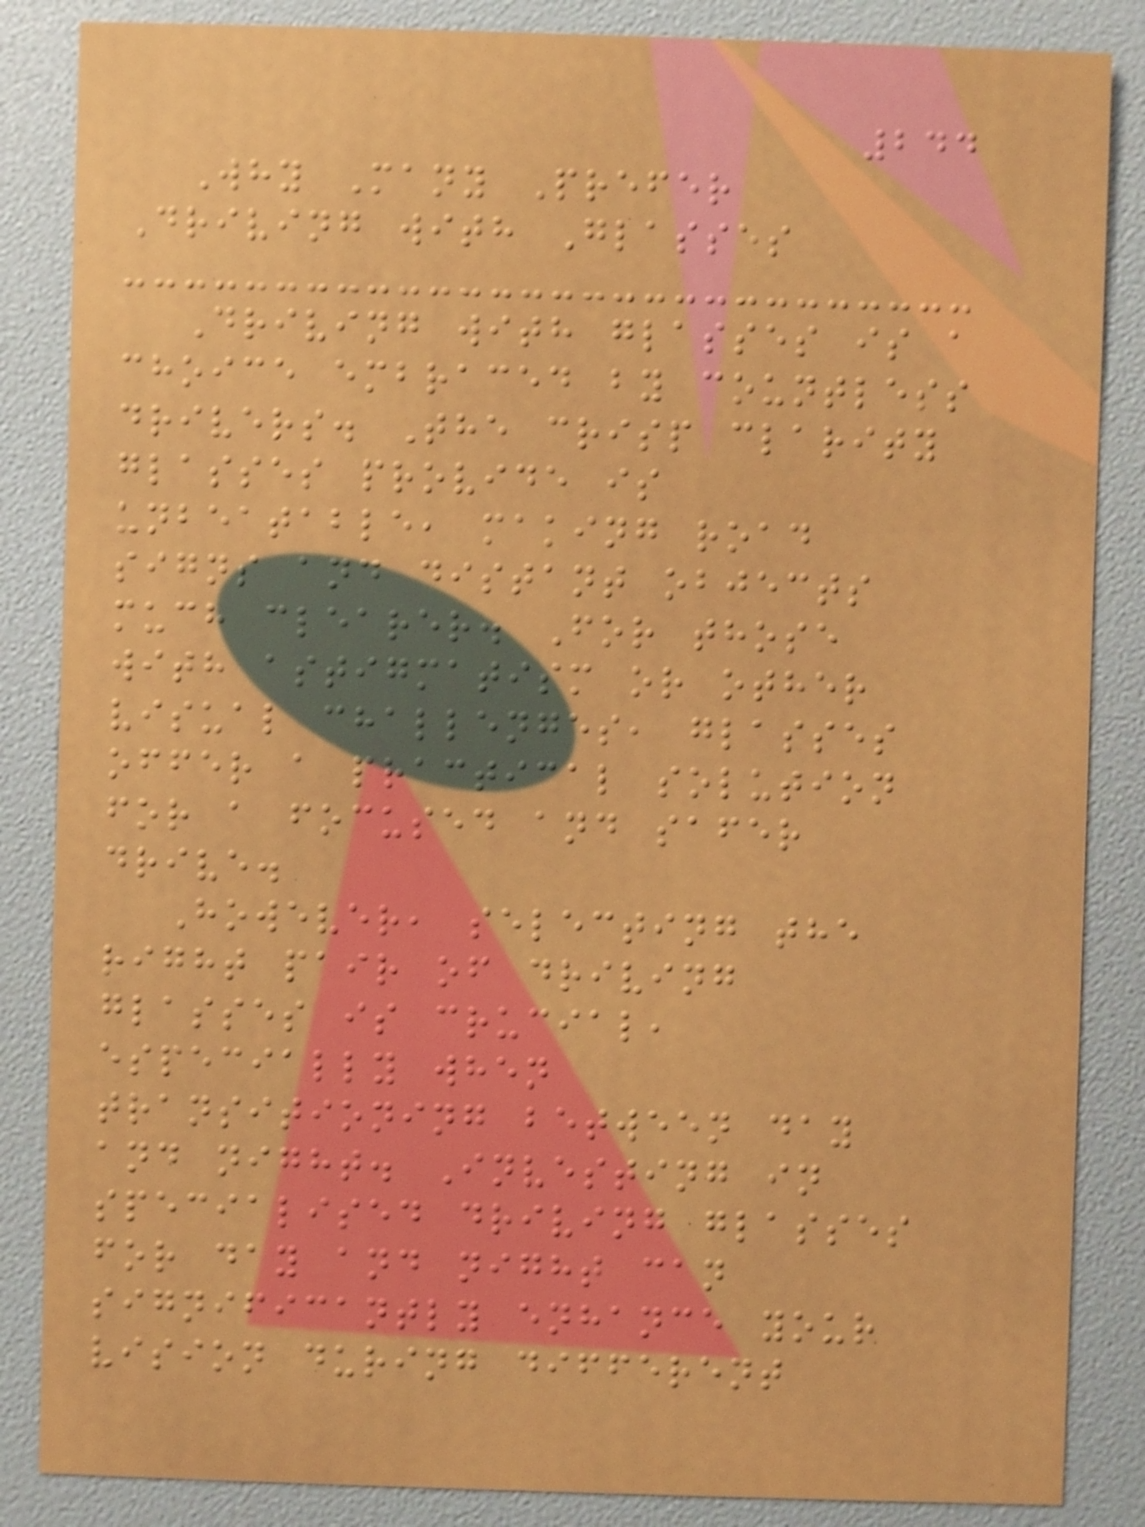244
Why Many Prefer
Driving with Glasses
Driving with glasses is a
choice embraced by countless
drivers. The crisp clarity
glasses provide is
unbeatable, making road
signs and distant objects
much clearer. For those
with astigmatism or other
visual challenges, glasses
offer a practical solution
for a focused and safer
drive.
However, selecting the
right pair of driving
glasses is crucial,
especially when
transitioning between day
and night. Investing in
specialised driving glasses
for day and night can
significantly enhance your
vision during different
